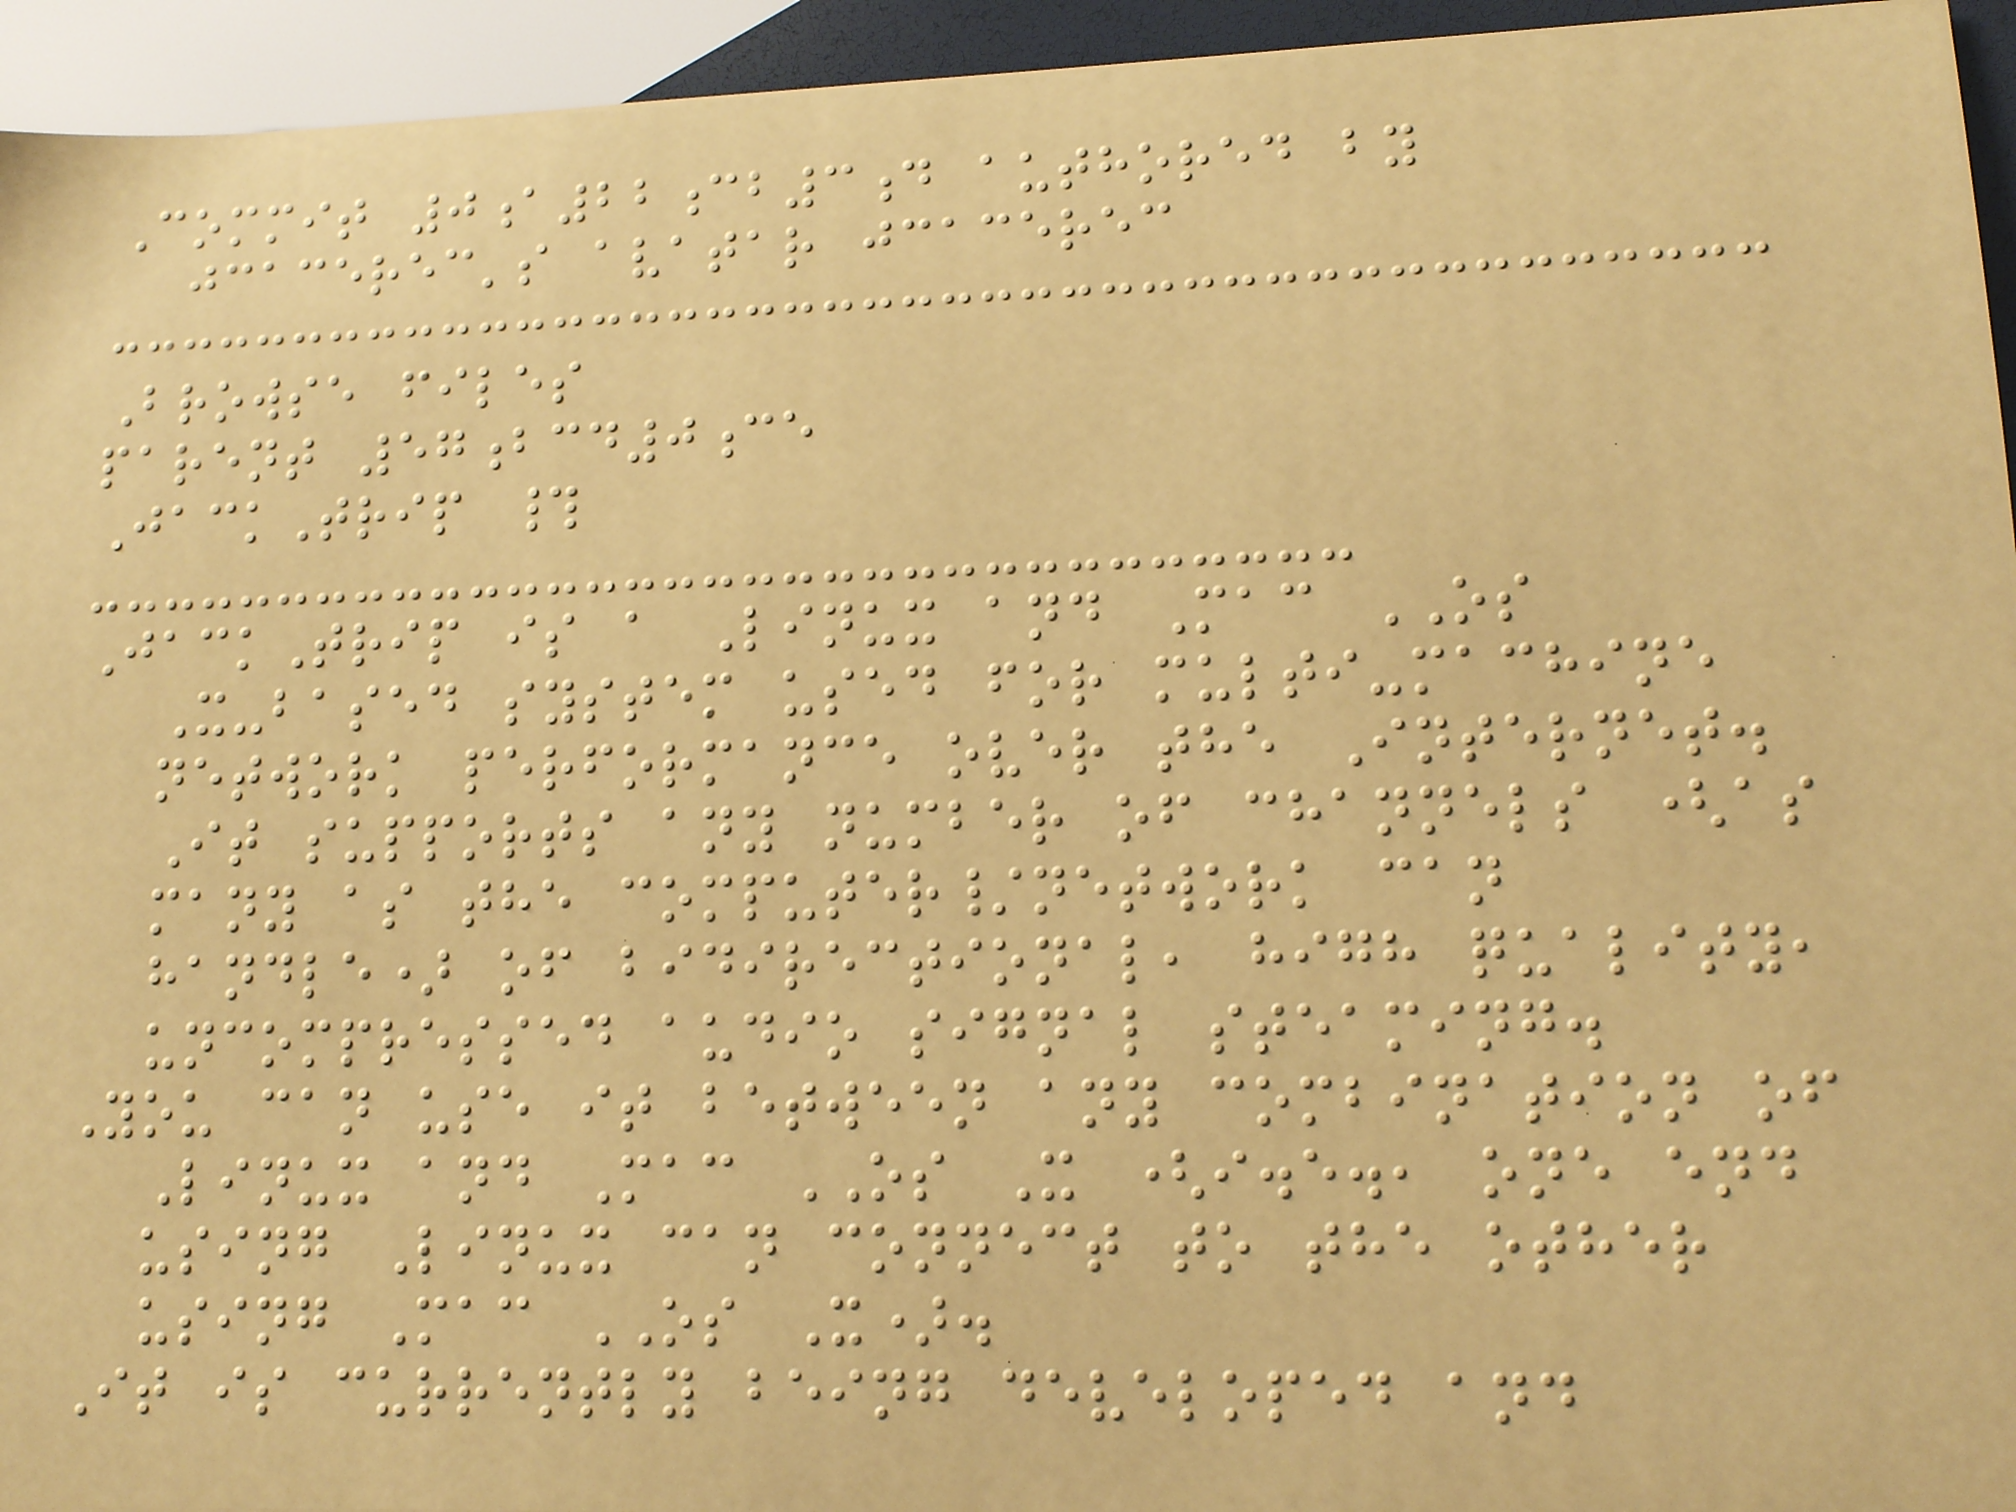Commit 0a22cb3d authored by
jcacerec's avatar jcacerec
Browse files
parent 57bcd0ce
JackTrip #
JackTrip is a Linux and Mac OS
X-based system used for multi-machine
network performance over the Internet.
It supports any number of channels (as
many as the computer/network can
handle) of bidirectional, high quality,
uncompressed audio signal steaming.
You can use it between any combination of
Linux and Mac OS X (i.e., one end
using Linux can connect to the other
using Mac OS X).
It is currently being developed and
